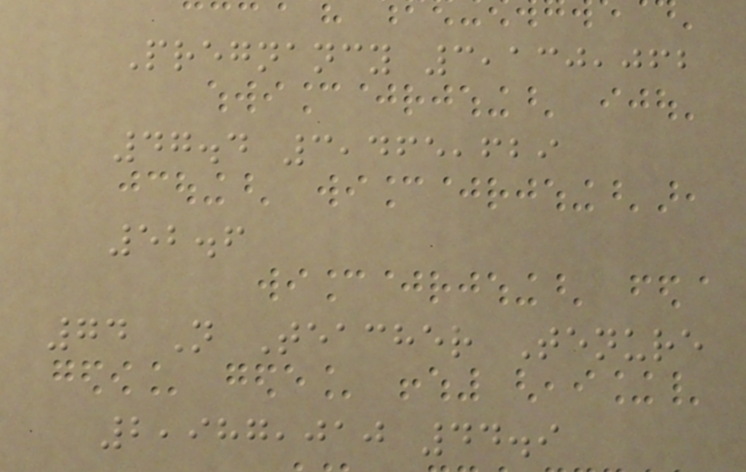Pregnancy 3,130,062
47.4 3,465,629
52.6
74 N Teacher Tenure
2,987,010 44.9
